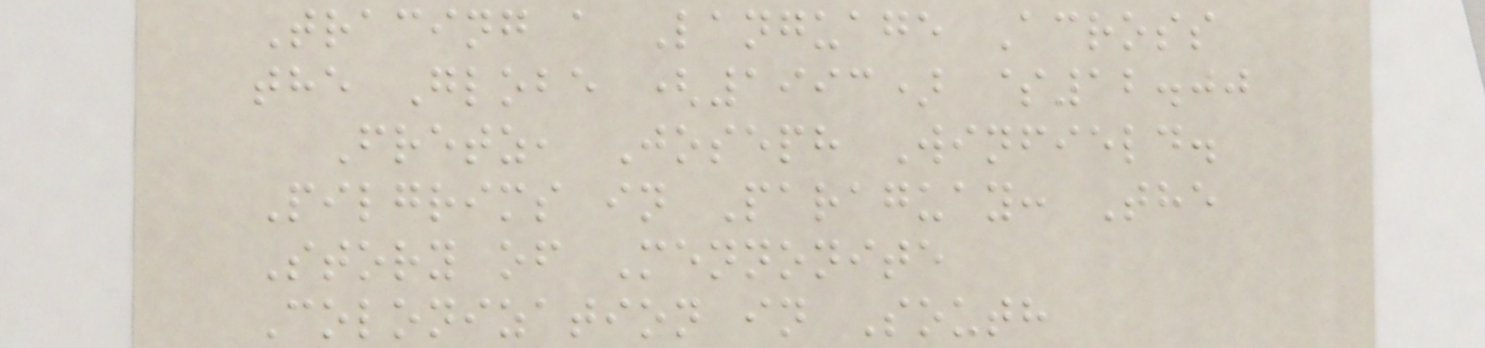Tracing a Language Across
the Globe (1993) $12.00
Fretz, Joseph Winfield.
Pilgrims in Paraguay: The
Story of Mennonite
Colonization in South
